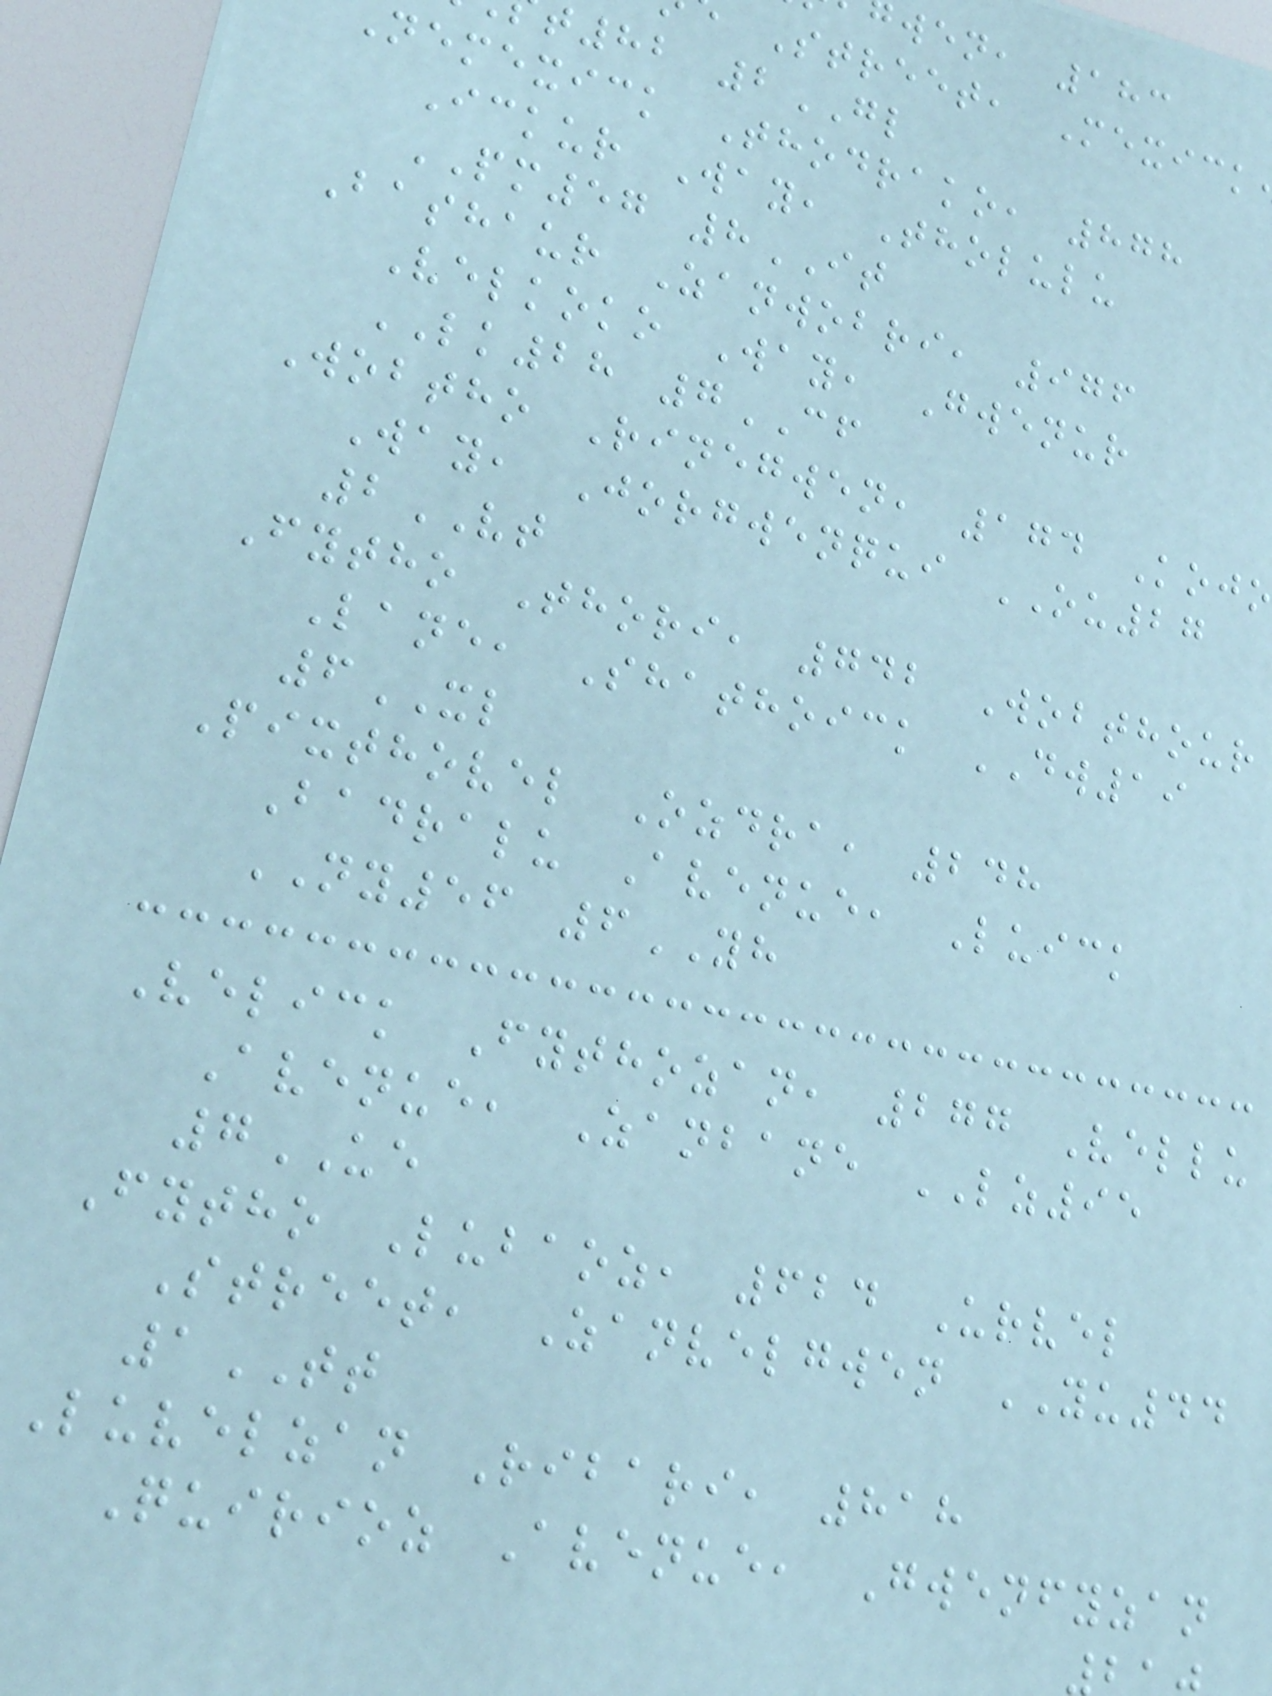wen, 183
Street, Mexick
t82 2GL
nemexick Thodrako, 878
Ickur Way, Tholulu
PM57 8IT
Bashaur Zanwobri, 976
Velkoko Way, Gwenur
LK28 7CF
Wobtho Rinegwen, 174 Kojo
Way, Jorgwenqui OU27
2VT
Fytho Thori, 742 Wobthour
Lane, Shathoick DW19
6XL
Pixthovel Ozdra, 248
Badralu Avenue, Luick
NY56 6YH
Velick Fythozan, 277 Vellu
Avenue, Zanbane LZ95
7UE
Fytho Lubaoz, 624 Urvel
Street, Zanvelgwen YU44
1TT
Luvelzan Ribari, 818
Quirioz Avenue, Gwenfyzan
